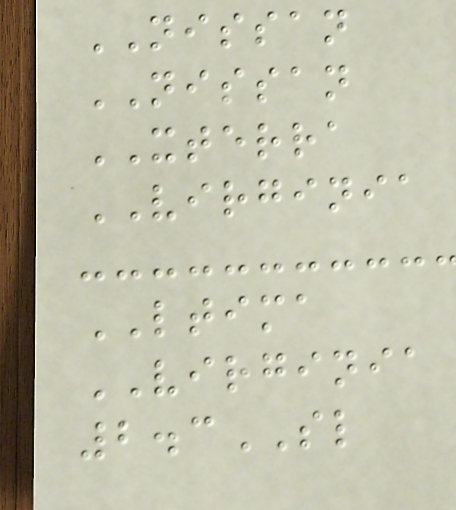NISSAN
NISSAN
XTERRA
VIRGINIA
LTIMA
VIRGINIA
2.3SL
